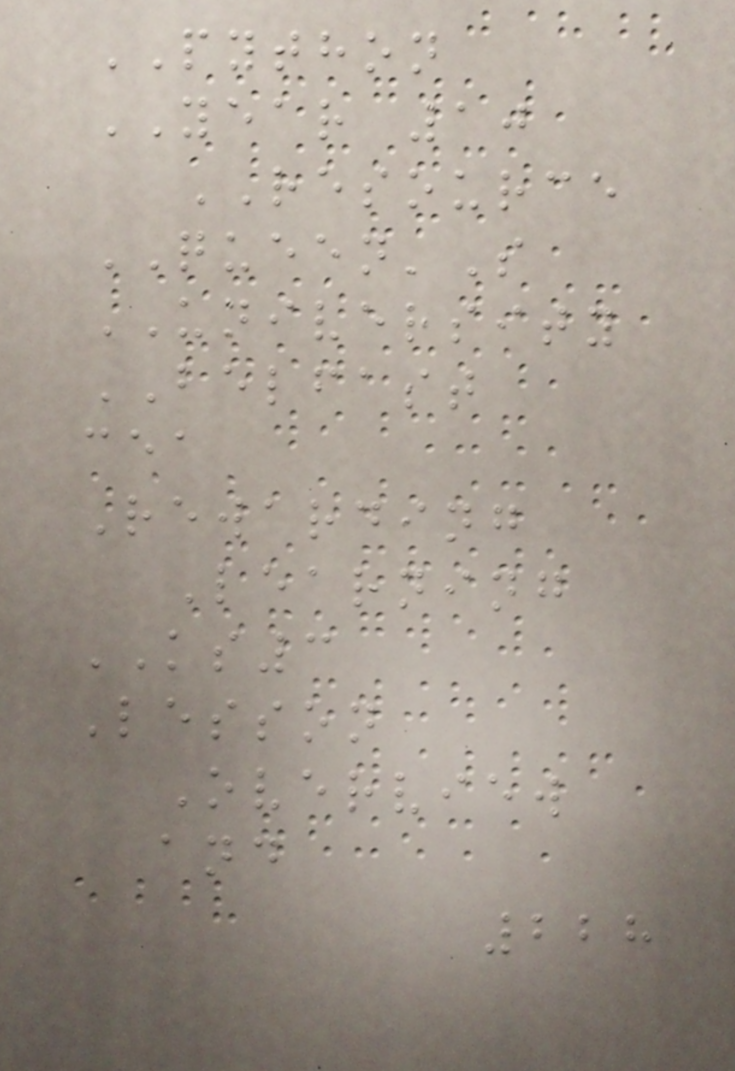PYTHON
YEAR 10
RESOURCE
QUEEN'S
UNIVERSITY
BELFAST
cea
Rewarding
Learning
KS3
Lesson
Overview
and
228
